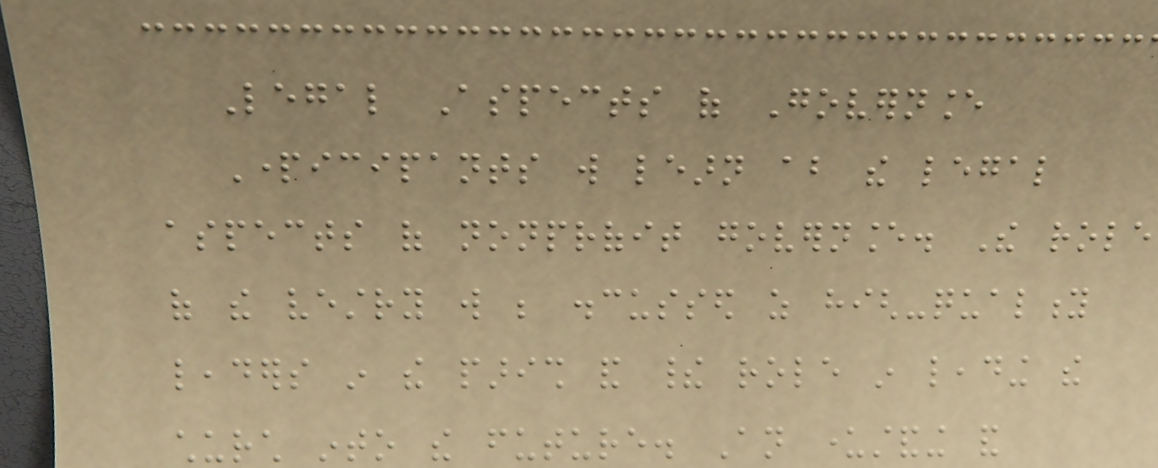Legal Aspects of Governance
Participants will learn about the legal
aspects of nonprofit governance. The role
of the vestry will be discussed as high-quality
leaders in the parish and their role in leading the
church into the future. An understanding and
